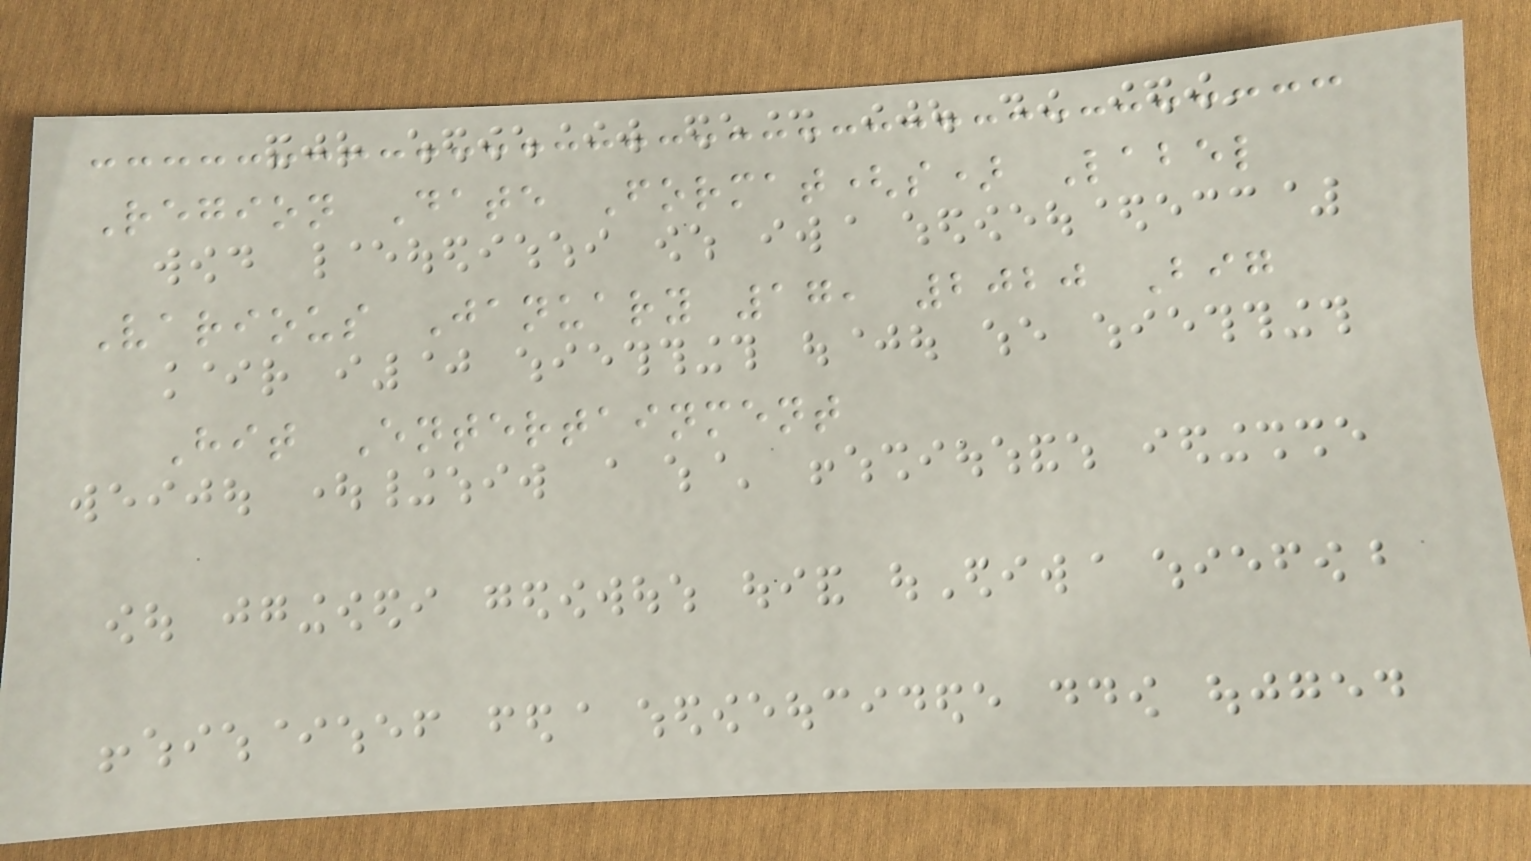Region Date Format(s) Label
Various January 17, 2020 Big
Hit Entertainment
